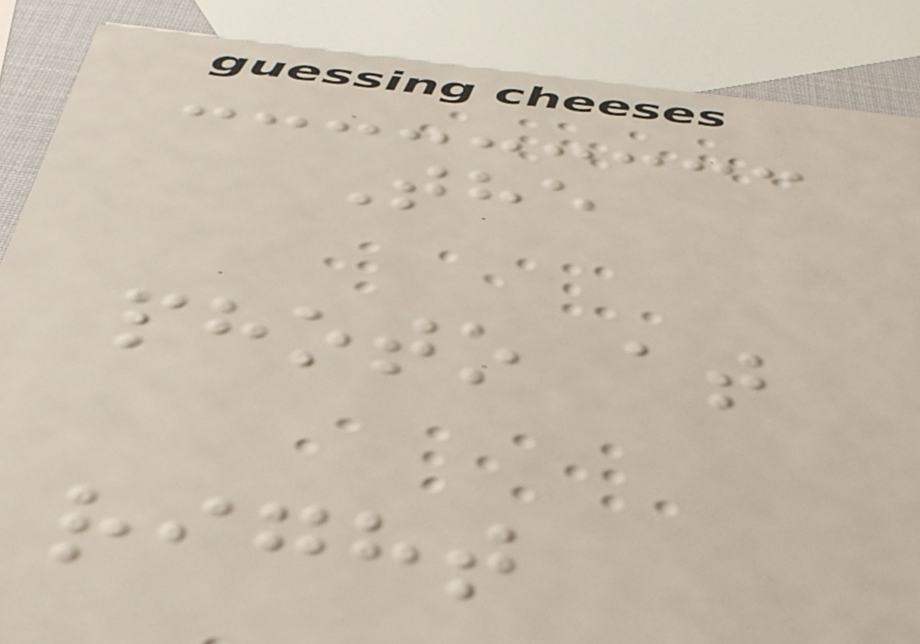The
photo at
right
